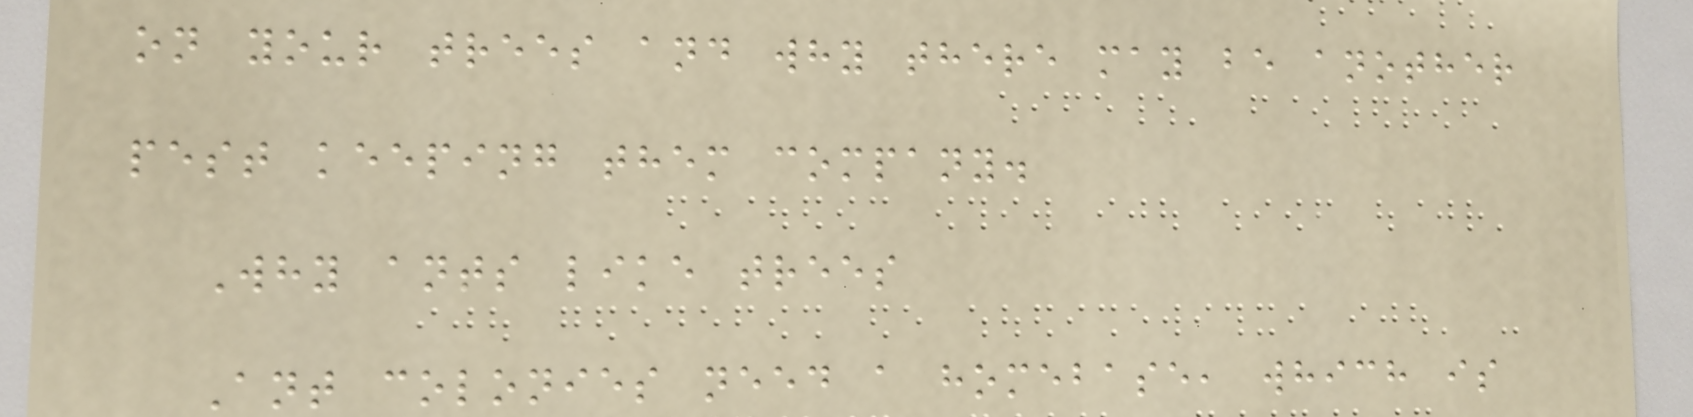on your trees and why there may be another
pest keeping them company.
Why ants like trees
Ant colonies need a homebase, which is
